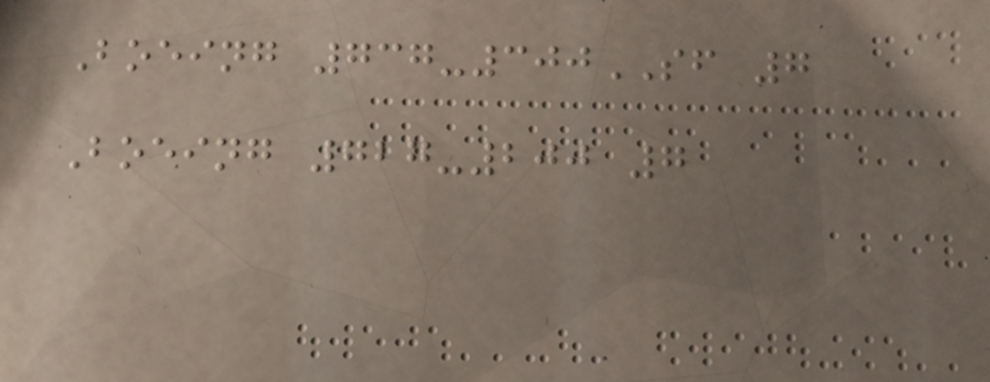Boeing 737-300SF 7
Boeing 727-200 7
